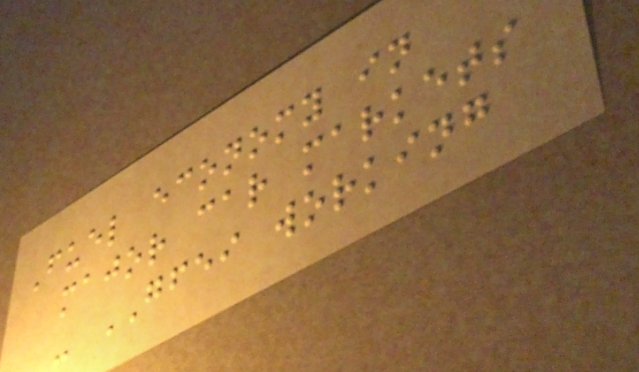Fuel economy in
major car markets
- GFEI working
